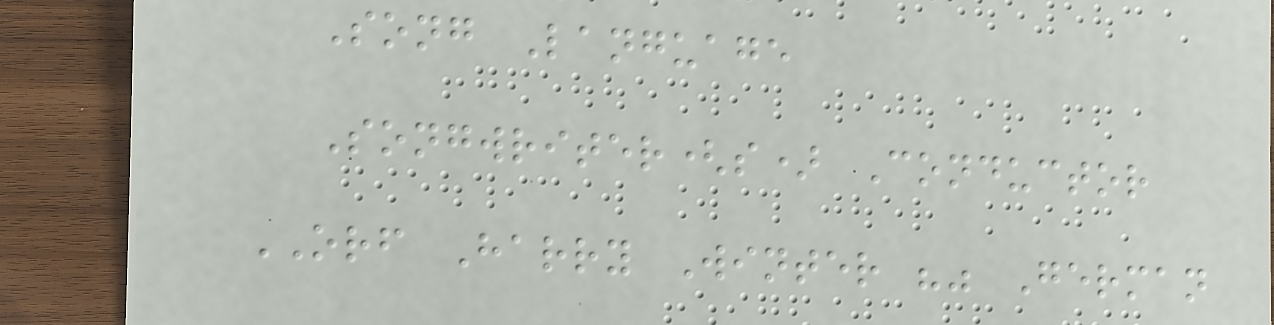Song Language
Songwriter(s) Conductor
ORF Harry Winter "" German
